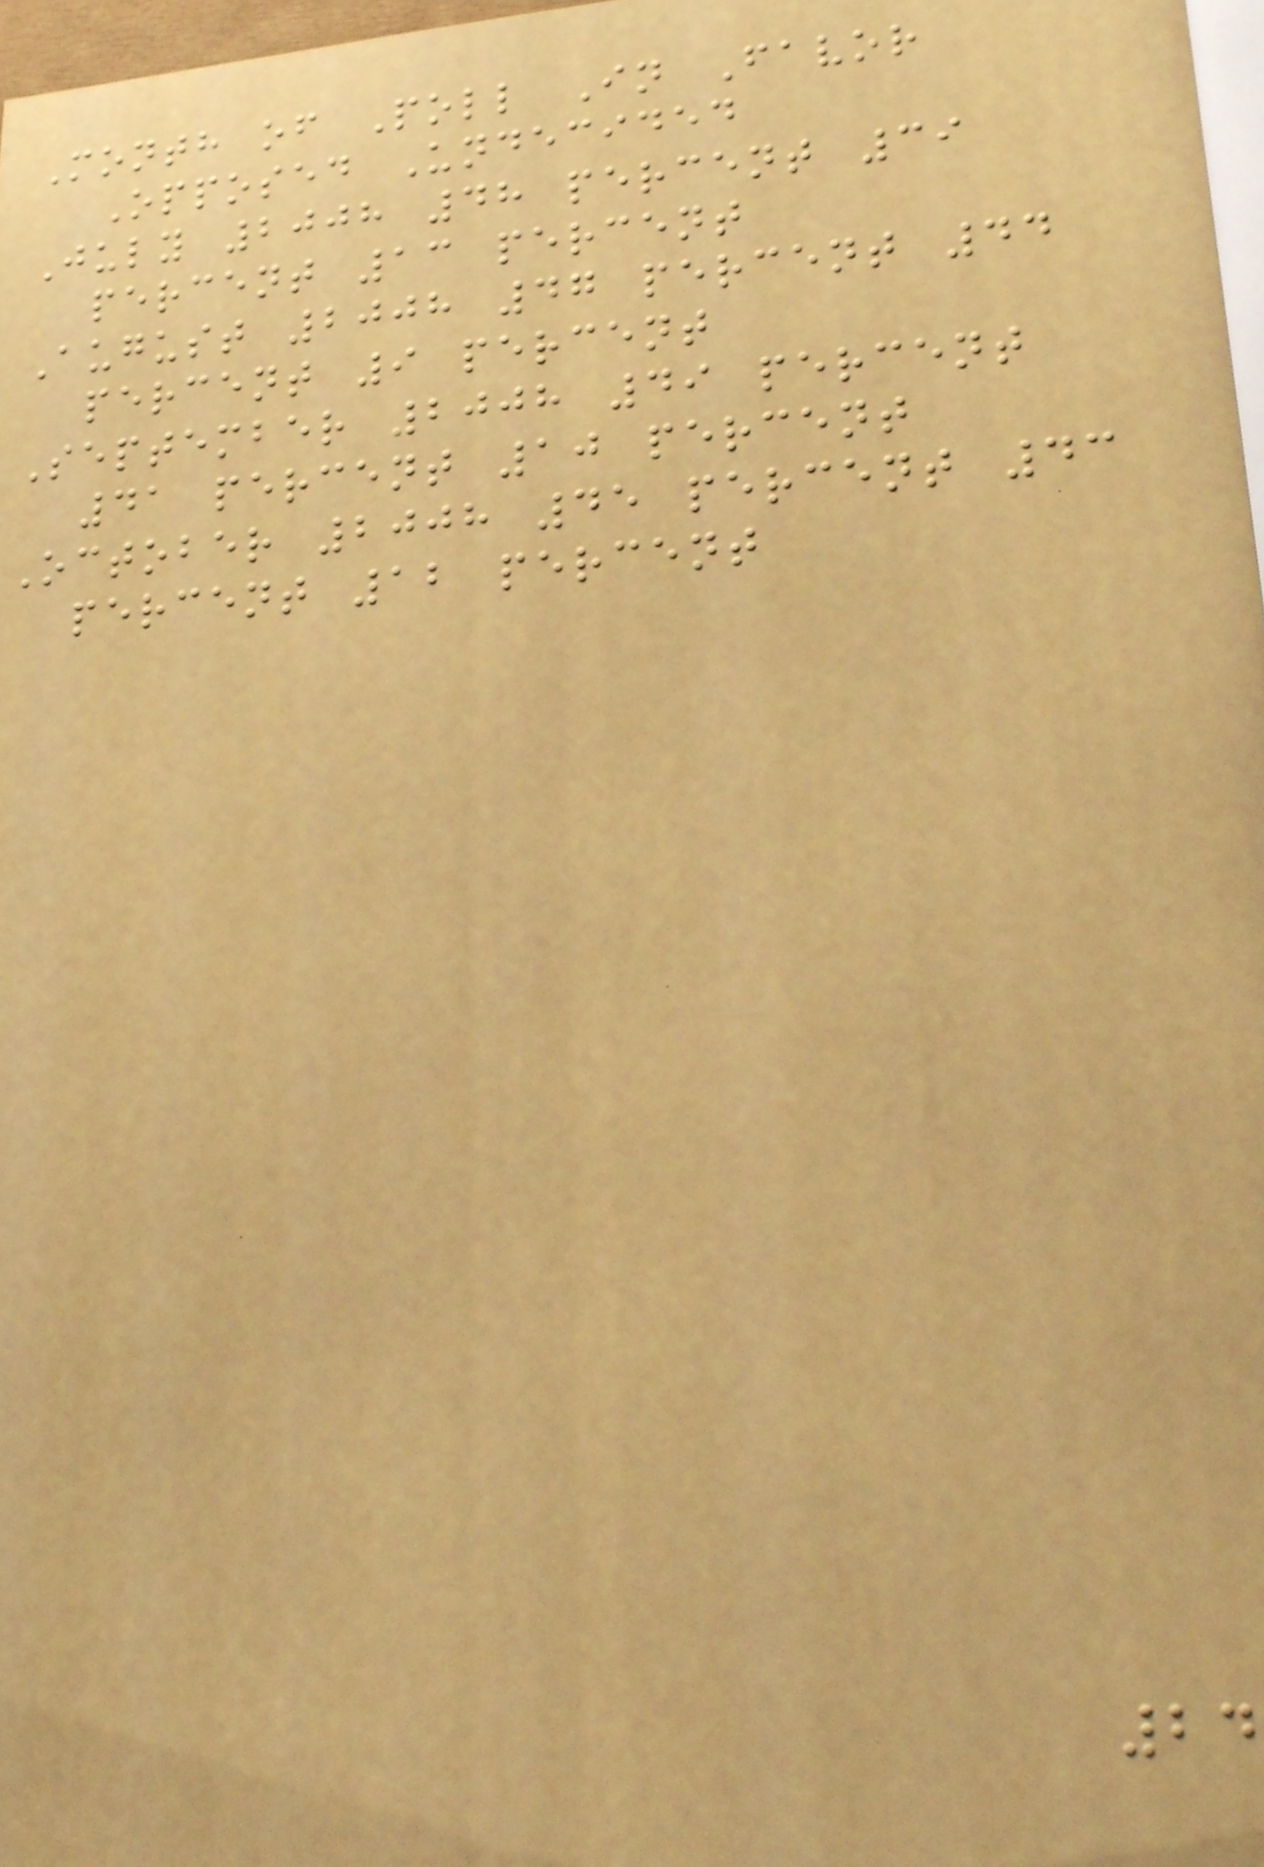Month of Poll In Favor
Opposed Undecided
July 2008 48 percent 39
percent 13 percent
August 2008 47 percent 44
percent 9 percent
September 2008 49 percent
41 percent 10 percent
October 2008 45 percent 43
percent 12 percent
24
